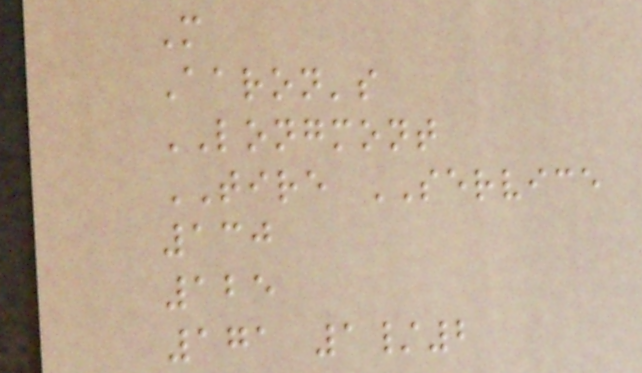M
Aaron's
LONGMONT
TIRE SERVICE
130
125
171 1/2
